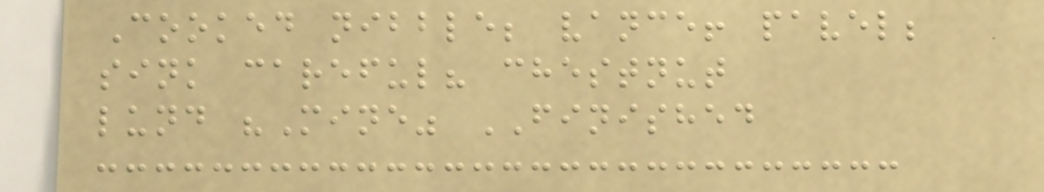Cooked nibble; vance! pavel;
sink careful? chestnut
lund "Mine" FINISHED
